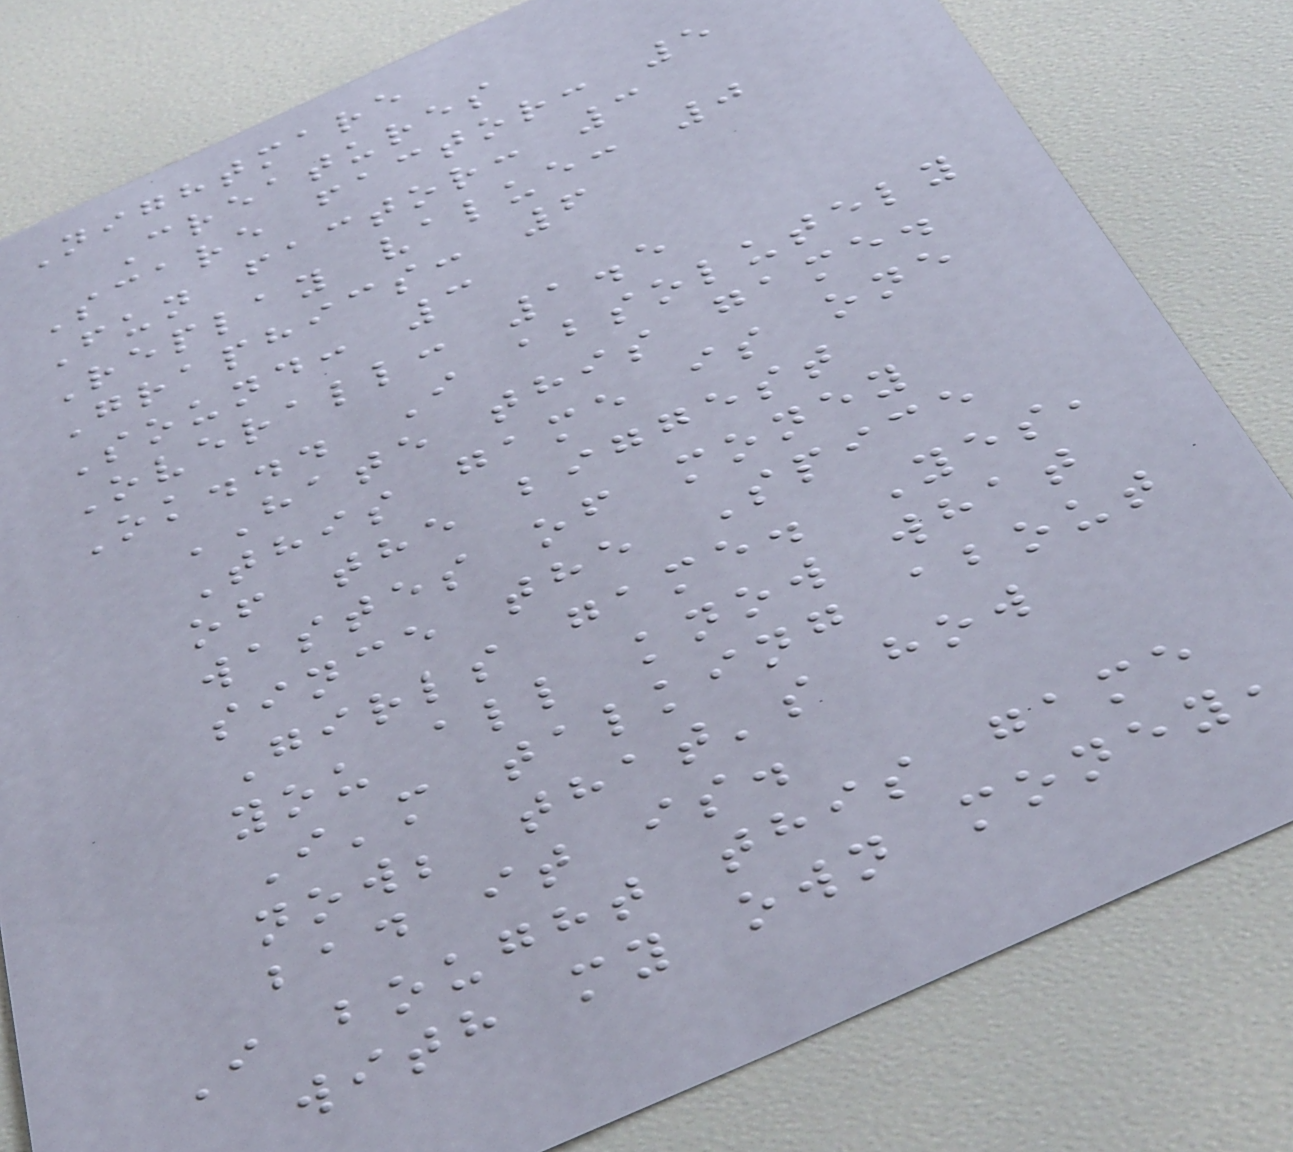Nightmare
Creatures
Scare factor: 5
Fun factor: 3
Replay value: 0
Graphics: 6
Sound: 3
Overall: 1.5
Ok... I absolutely
HATE this game.
This game is one
of the biggest
wastes of money
since the Spice
Girls game. Yes,
you all know what
I'm talking about
now; that's how
bad it is.
I bought this game
with my own money,
